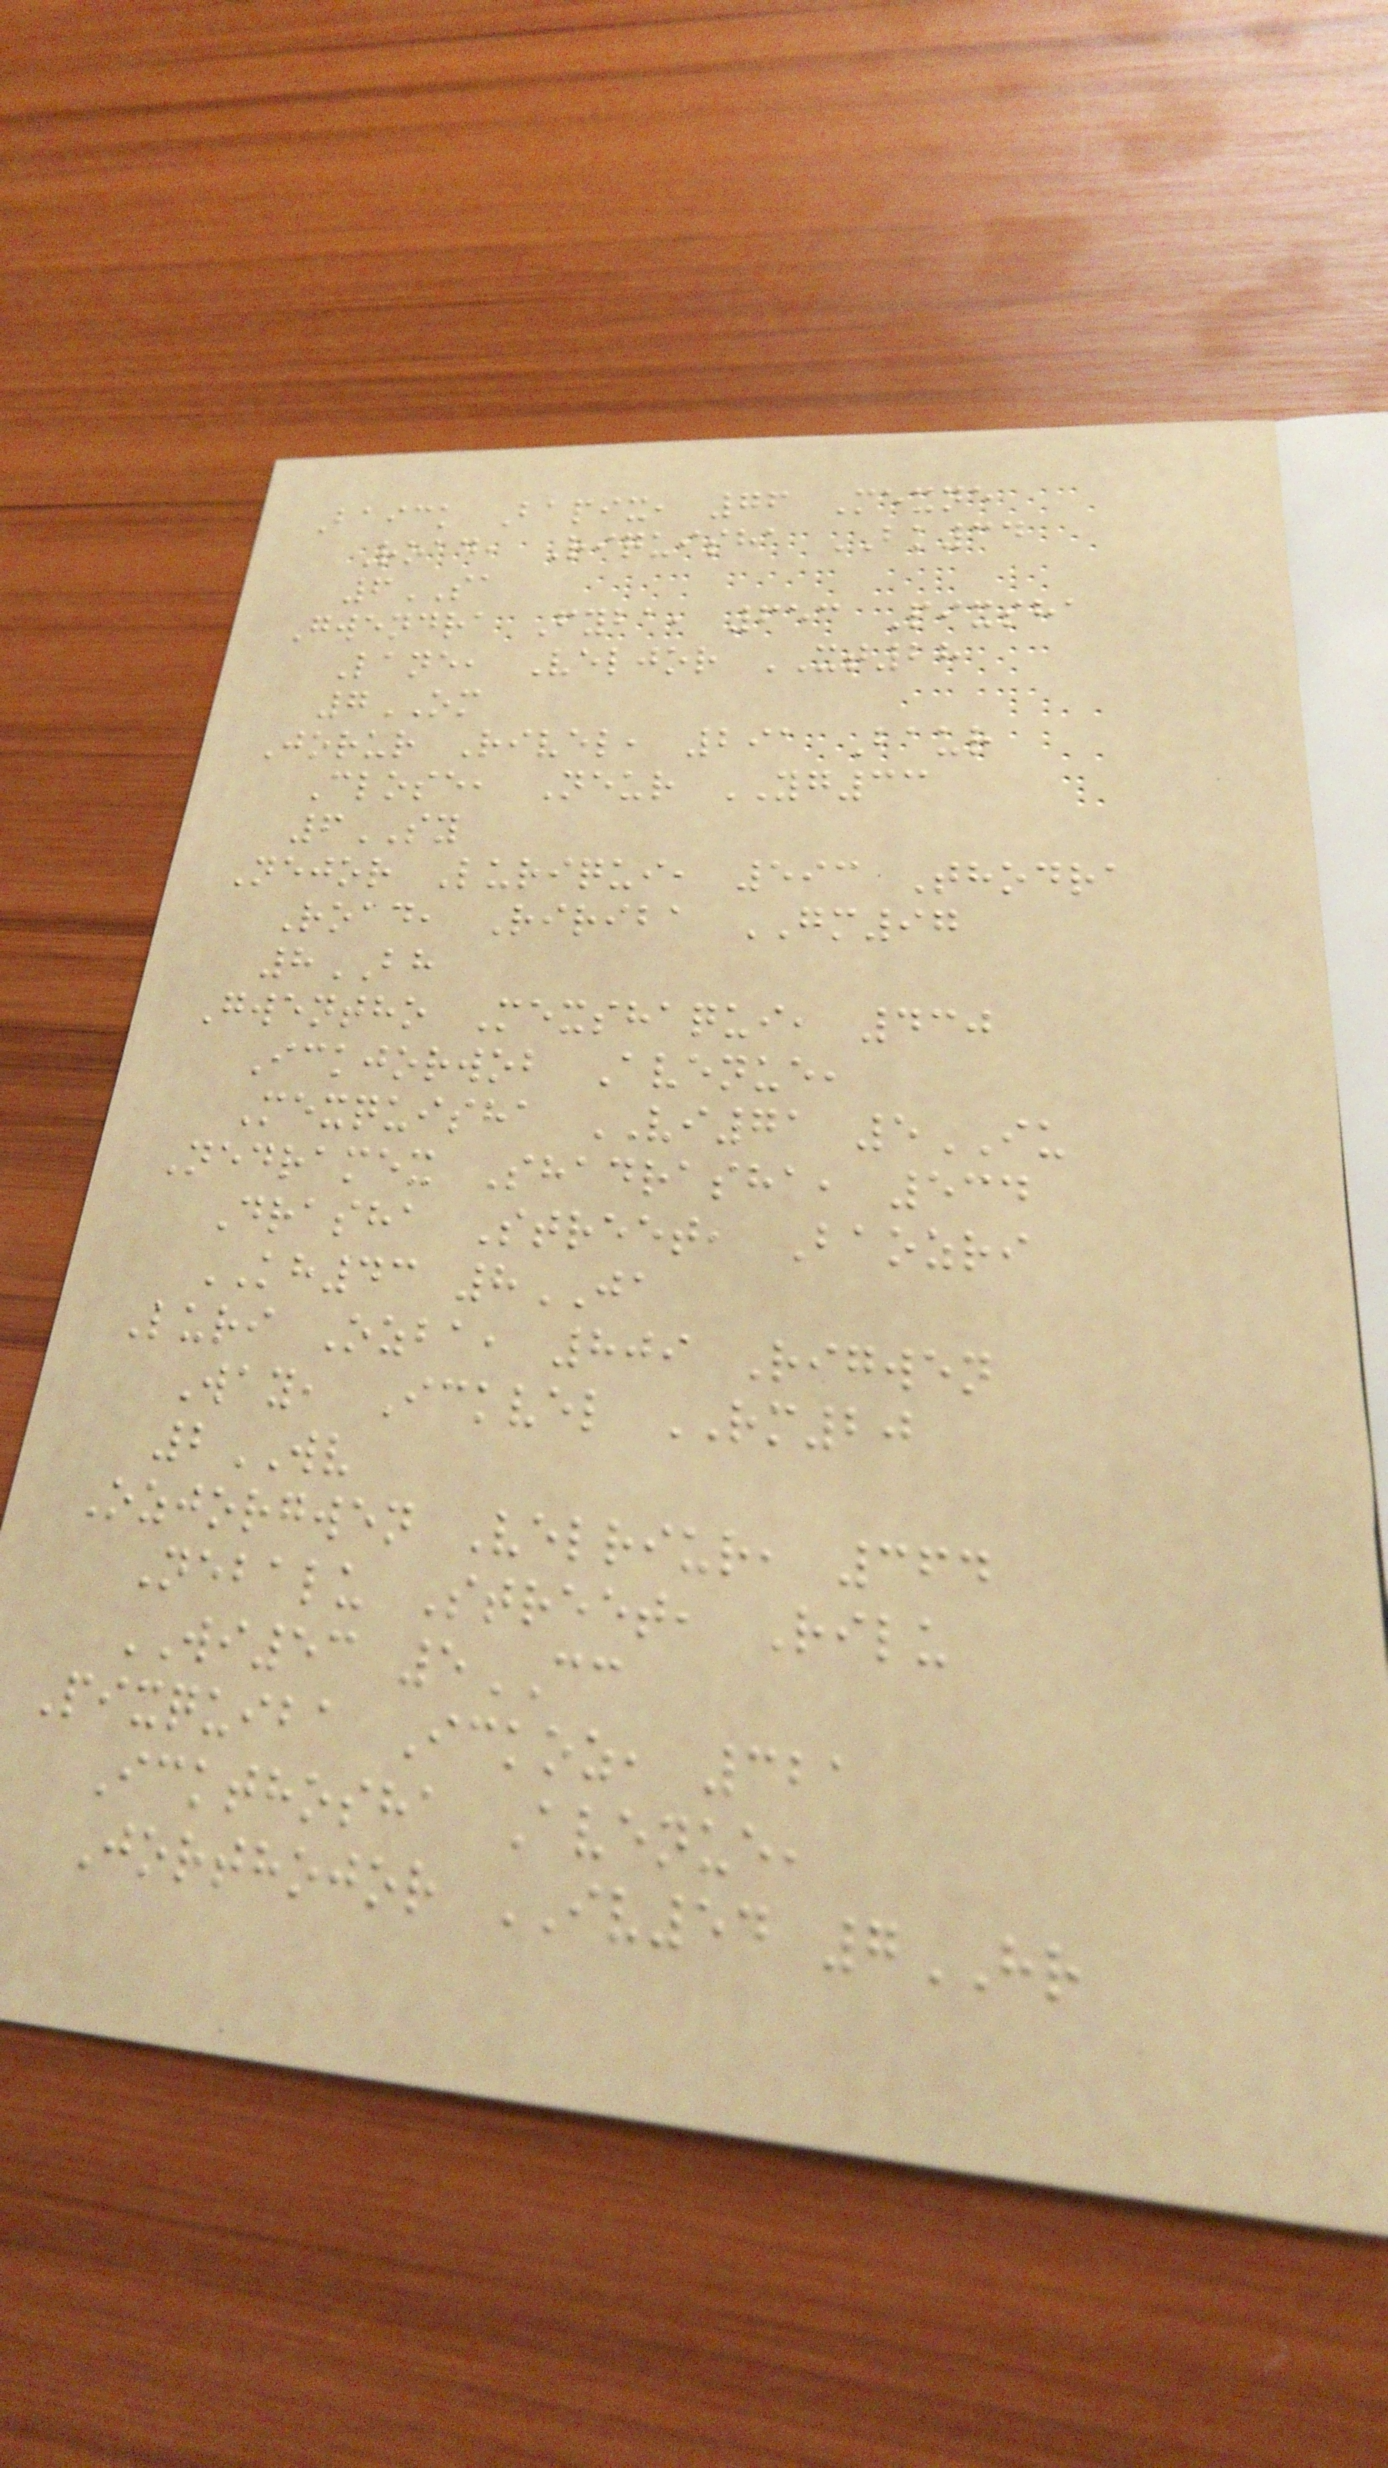Baick Bapix, 76 Mexne
Road, Riquisha BK34
6SA
Gwendra Fyba, 653 Pixsha
Lane, Veljor XT28
7OM
Jorur Rivel, 291 Baur
Close, Neur YG33
6SY
Nejor Luriqui, 593 Thodra
Road, Ririba GM97
8BH
Gwentho Mexshaqui, 430
Ickjorwob Avenue,
Mexquisha VI71 5IU
Nedramex Shadrasha, 534
Drasha Street, Baozri
KH43 8JA
Luri Ozba, 809 Rigwen
Way, Ickvel RM20
2WV
Ozjorgwen Velriur, 364
Nebalu Street, Rilu
WI53 5CC
Pixquiba Ickoz, 321
Ickthosha Avenue,
Jorthojor IV54 7HR
